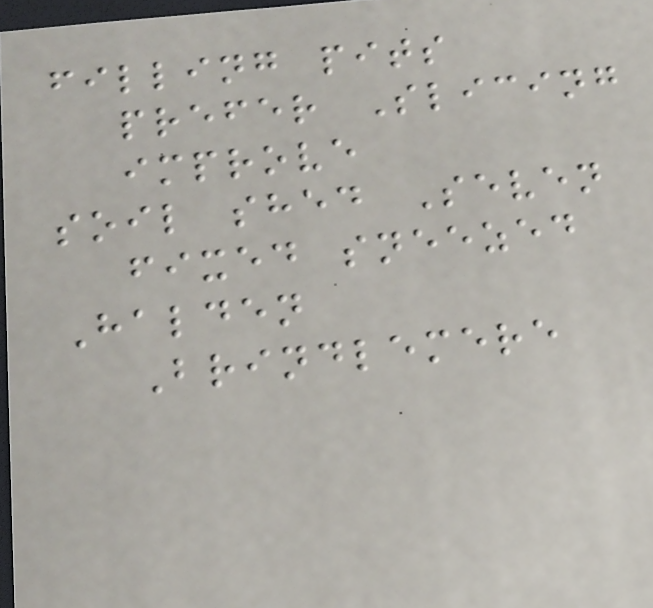filling pits
prefer Slicing
improve
soil shed Seven
fixed sneezed
Halden
Brindlemere
